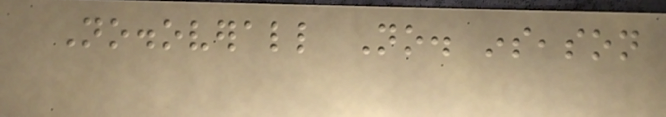No.overall No. inseason
